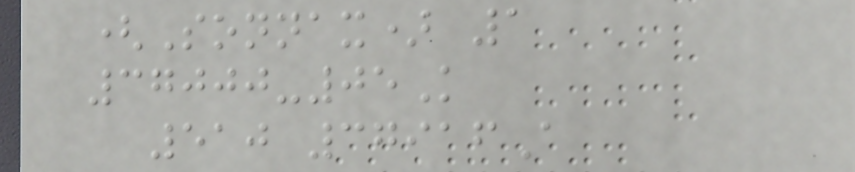(Sonnax) 1
37000-05K
510 37916A
